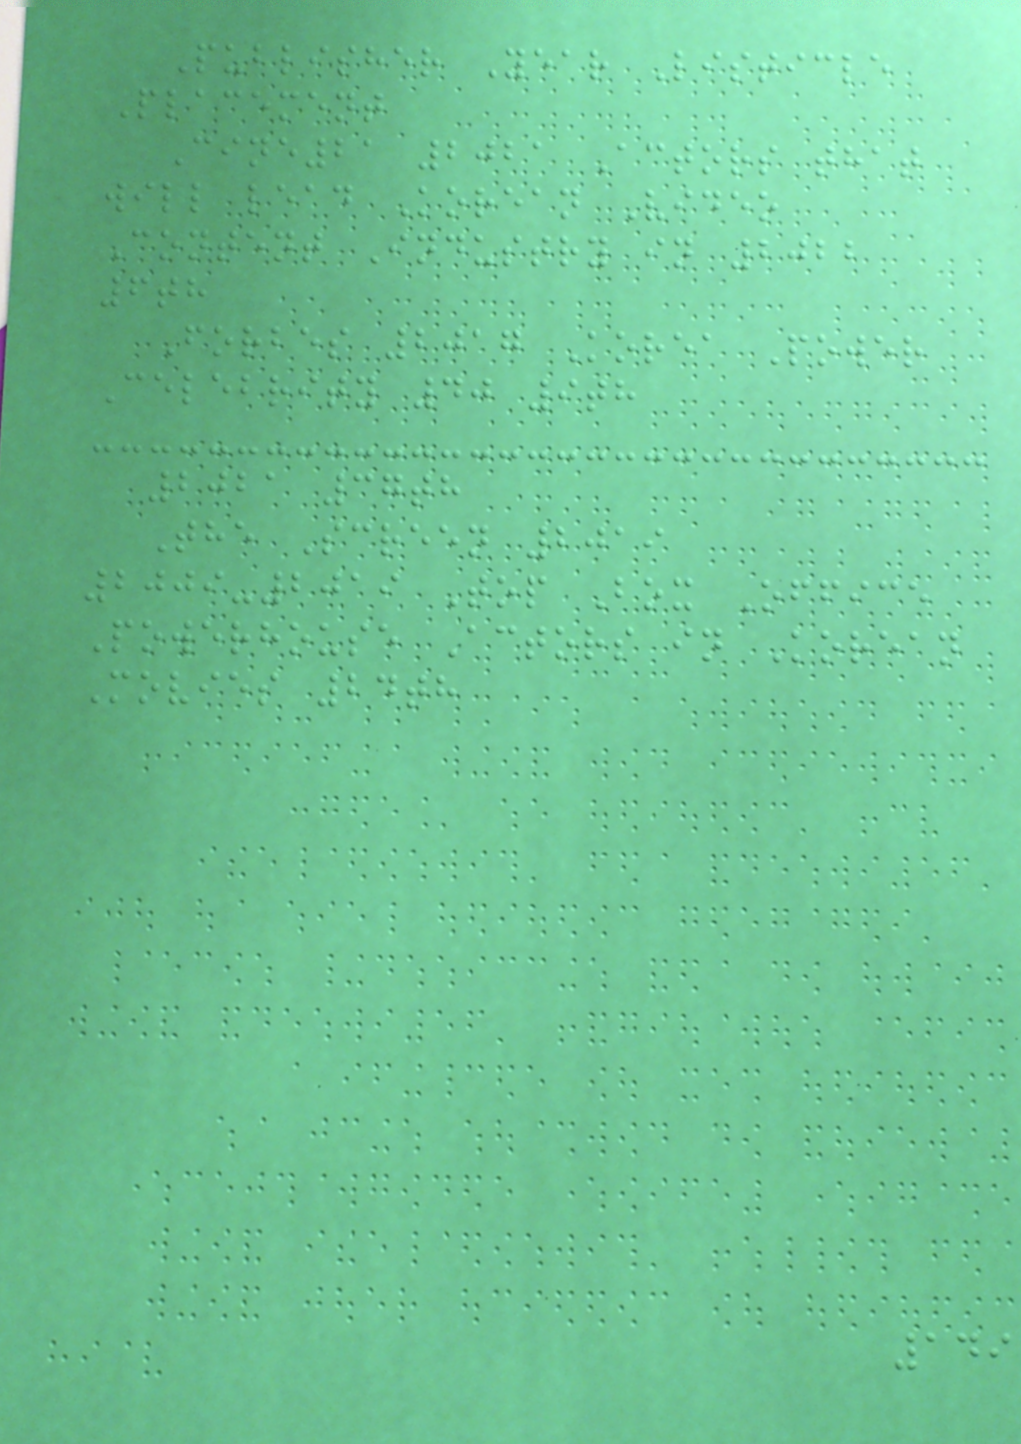Publisher Year Listicle
Placement
Cine21 2021 Actors that
will lead Korean Video
Content Industry in 2022
6th
Forbes 2017 Korea Power
Celebrity 40 9th
2021 37th
The Screen 2019
2009-2019 Top Box Office
Powerhouse Actors in Korean
Movies 24th
149
